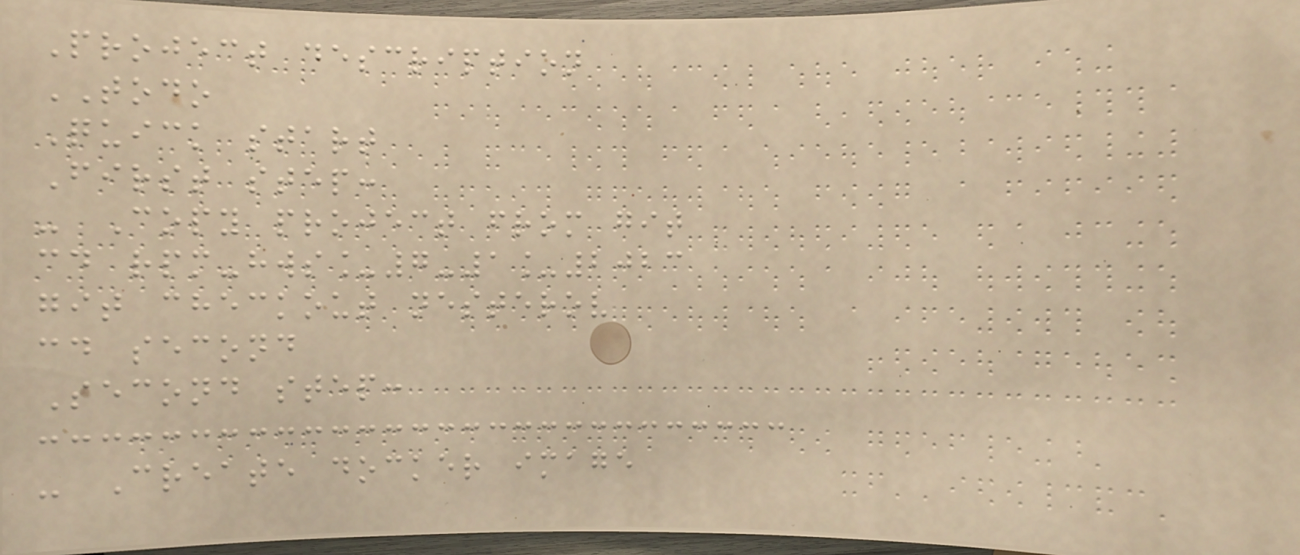Project description
TODO
Quick start
First step:
- Copy project from git
cd rpm-hws_7-1_2023
git checkout nesterov
cd second
Second step:
- Create docker image
